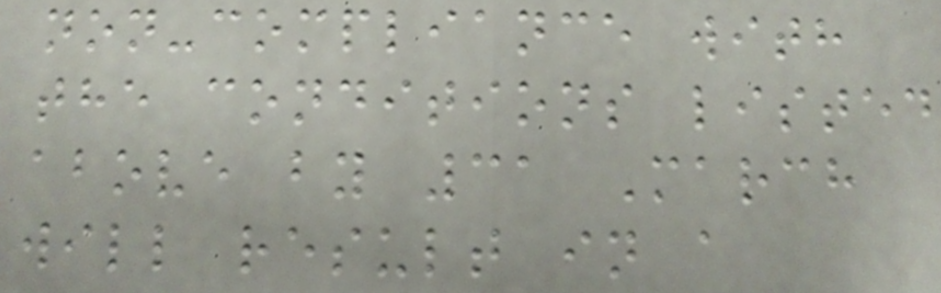non-compliance with
the conditions listed
above by 31 March
will result in a
